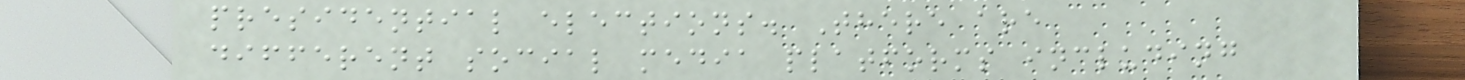presidential elections. There are
different social media platforms including
